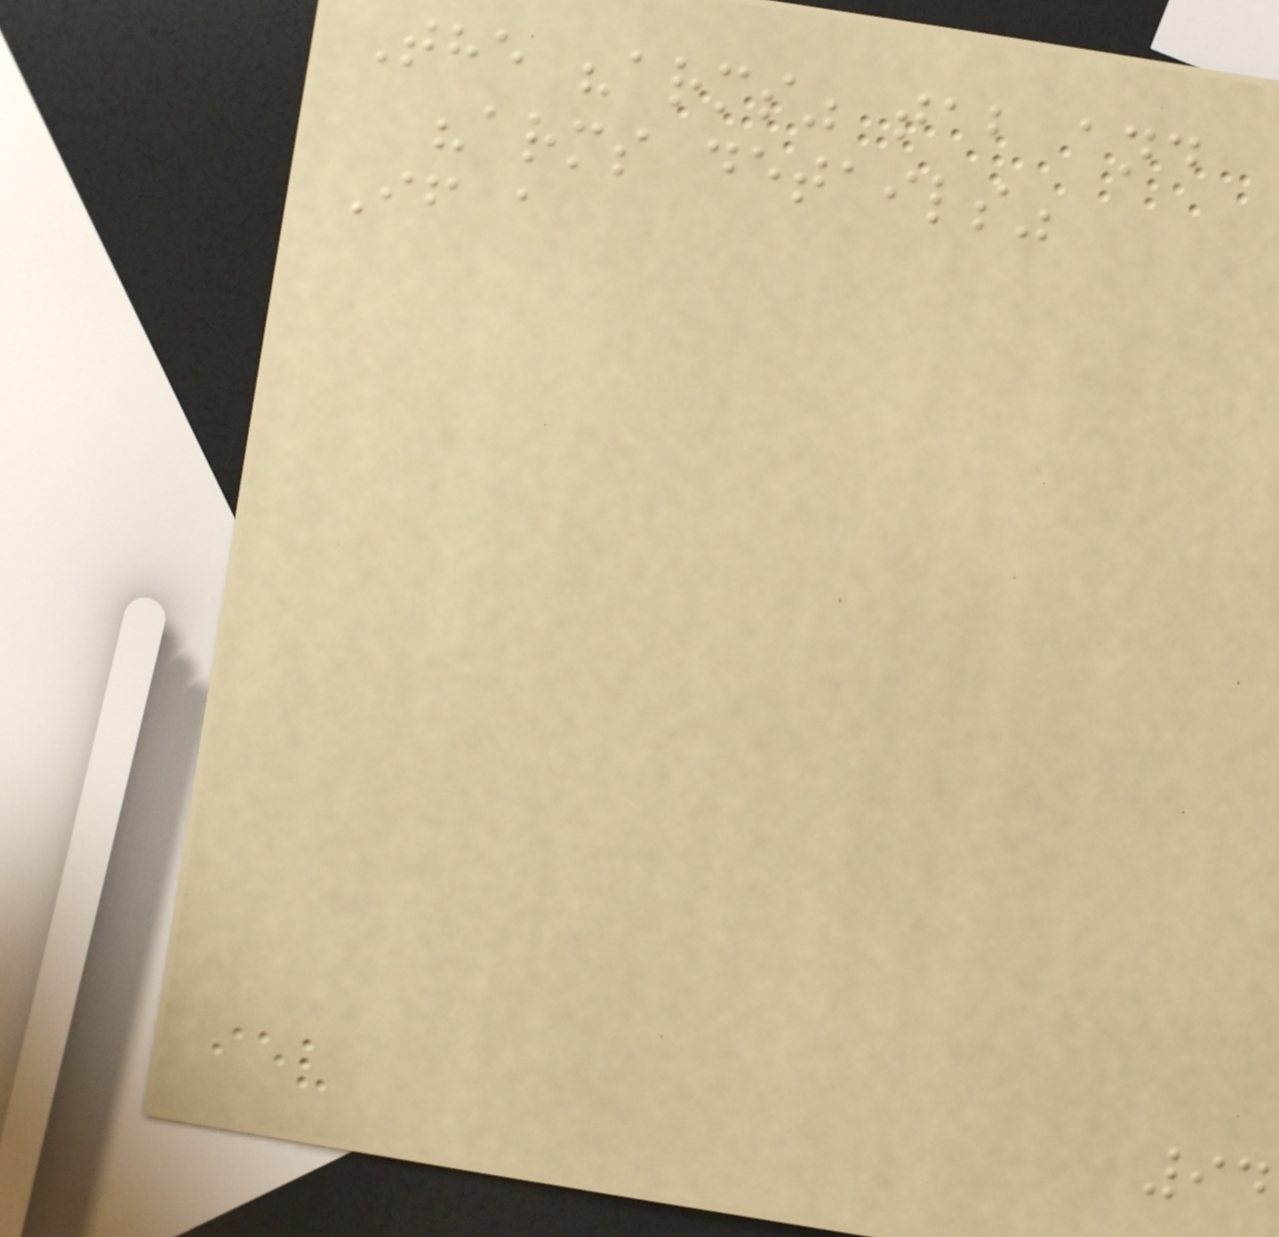The "arms" tab and
"arms details"
If a
94
